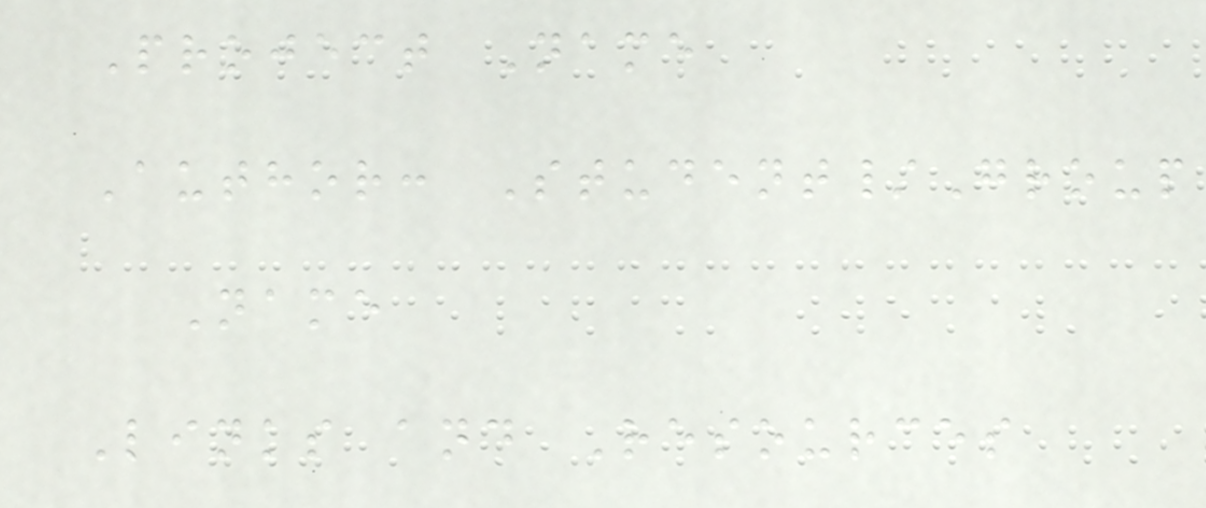Project Name
Author: Student/Group
Name
Links and Resources
